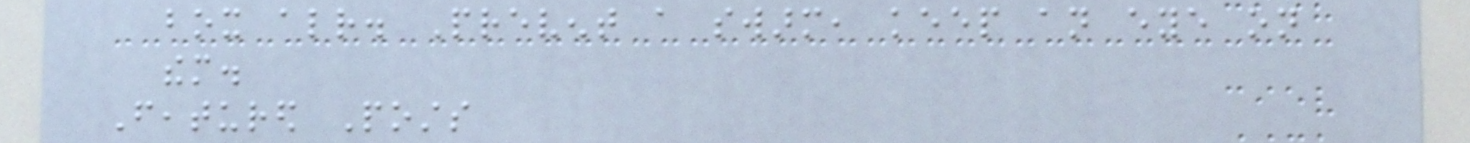box already. Prevent a swarm, keep an eye on
them.
Featured Posts
